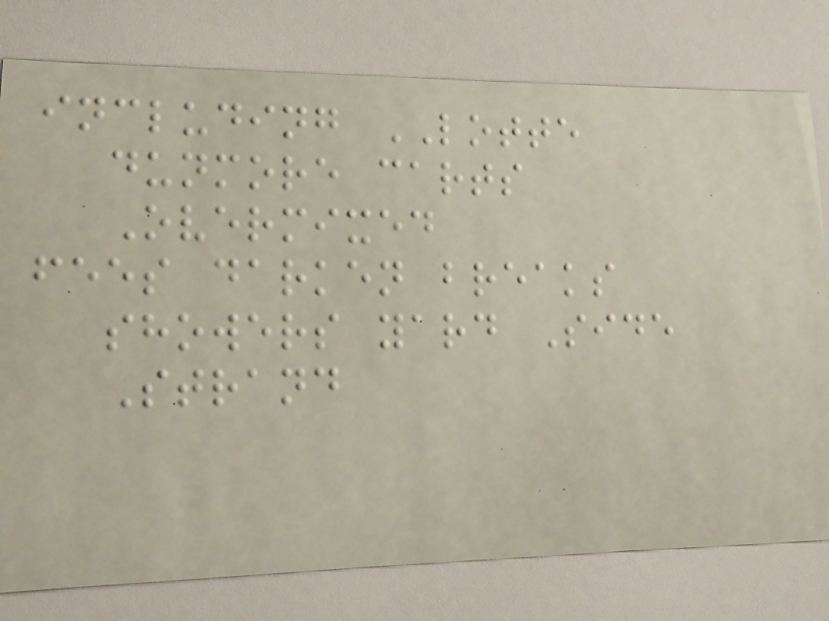including LOTTE
dunmore carts
Overmixed
fees darken breaks
showers yard Side
Strand
